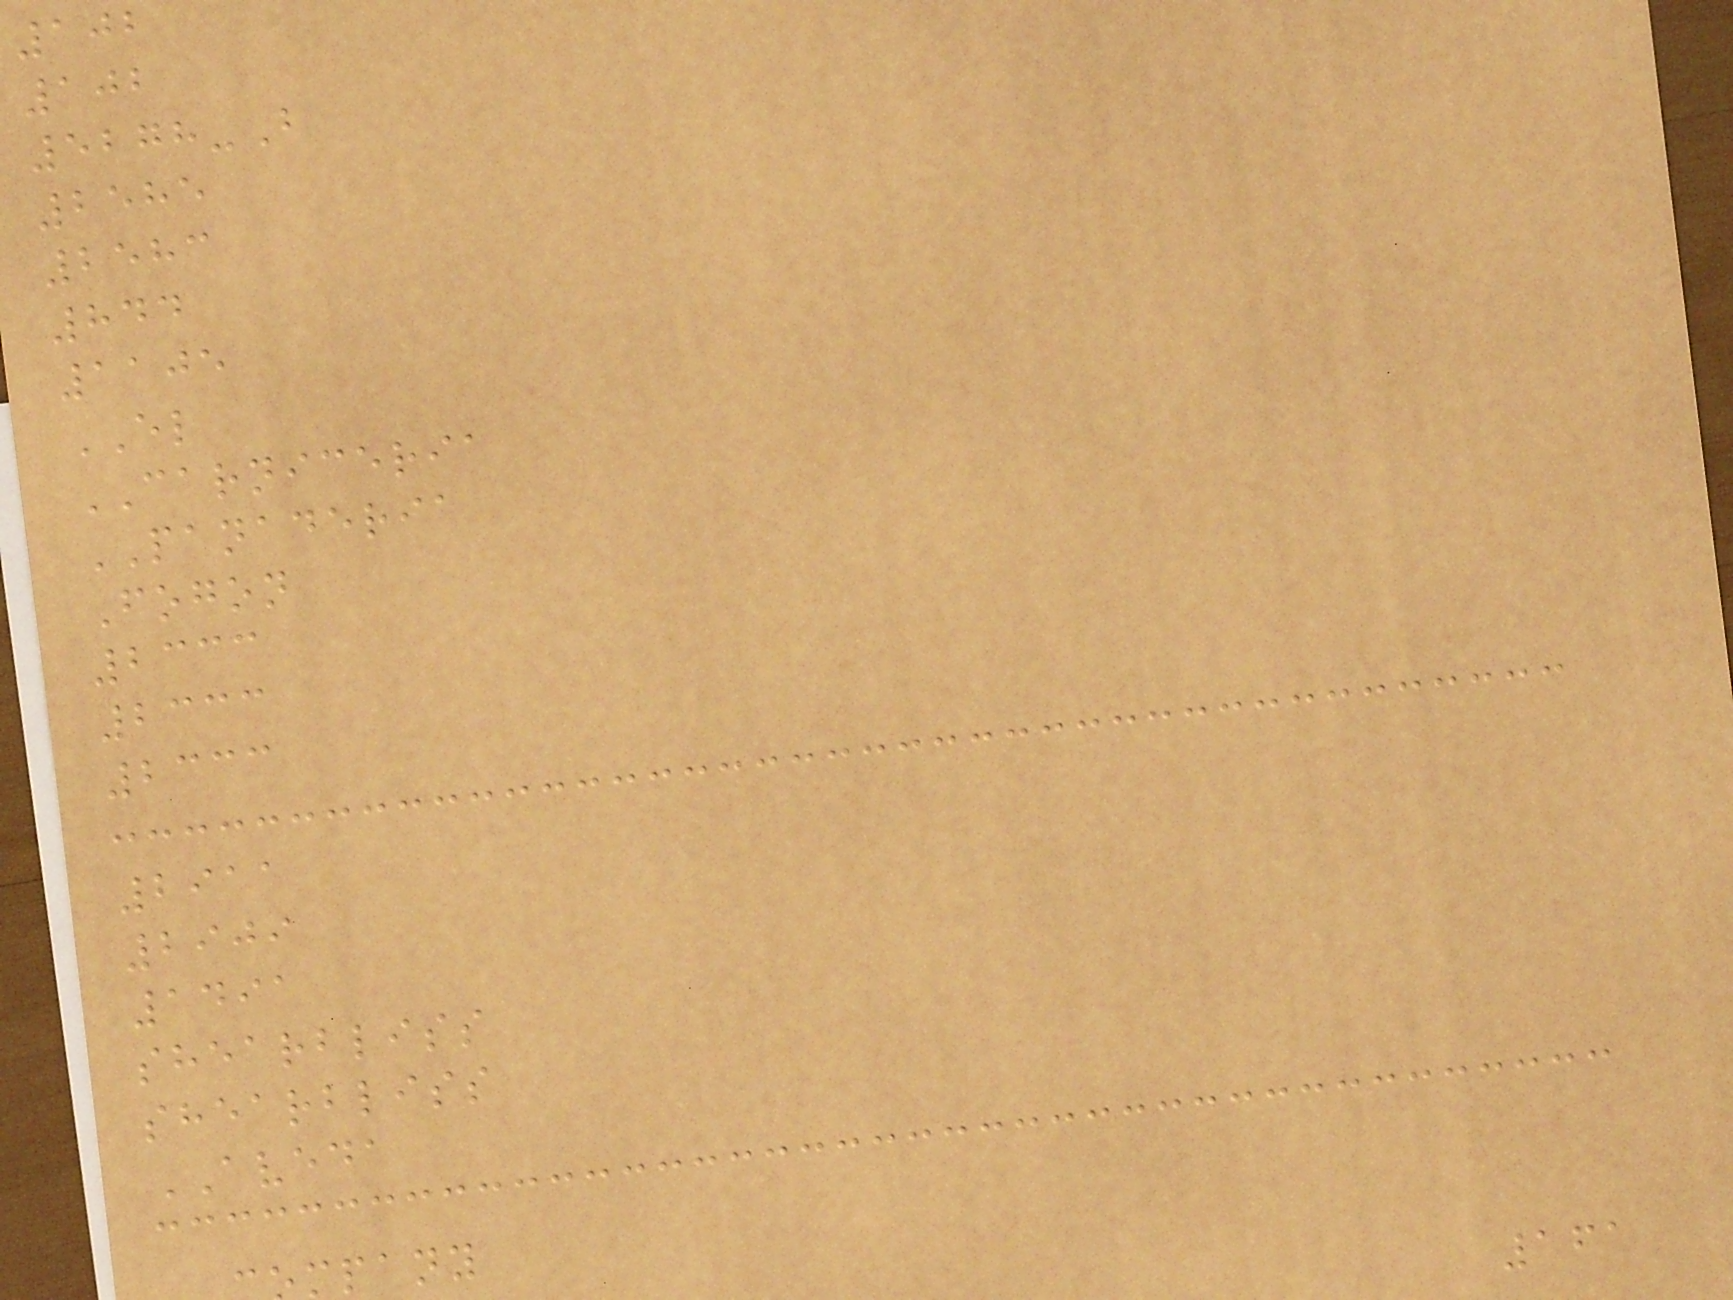102
102
5278-B
2585
2583
844
1105
EL
CARNICERIA
PANADERIA
Fogon
2333
2333
2333
2911
2909
1491
shearbliss
shearbliss
AVEDA
mpany
161
